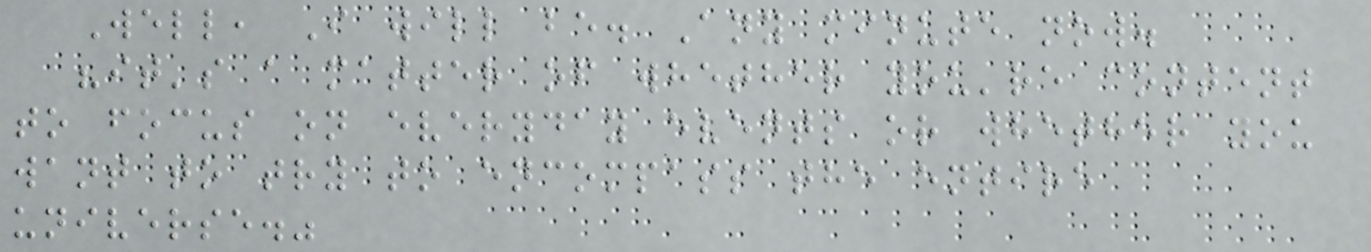Well, I will be. Any minute now.
"it's a matter of whether you're content
to focus on everyday events or whether you
want to try to encompass the entire
universe."
